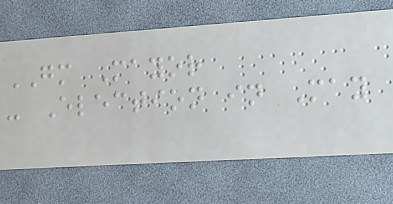GM Mayor
- Election in May
